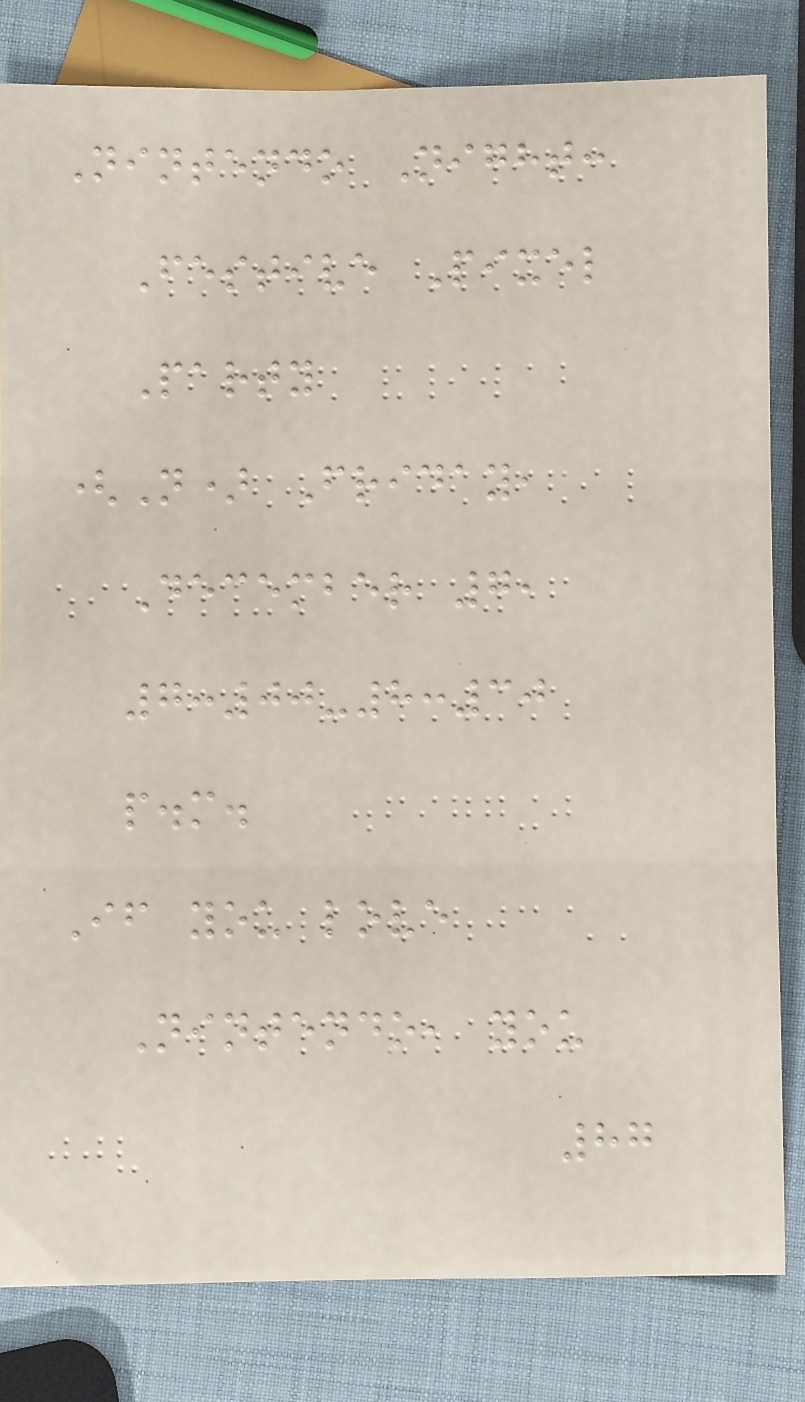Nintendo Night:
Festive Pixel
Party
(N) Friday,
December 7,
7:00-8:30
p.m.
If you love
Nintendo, you
87
